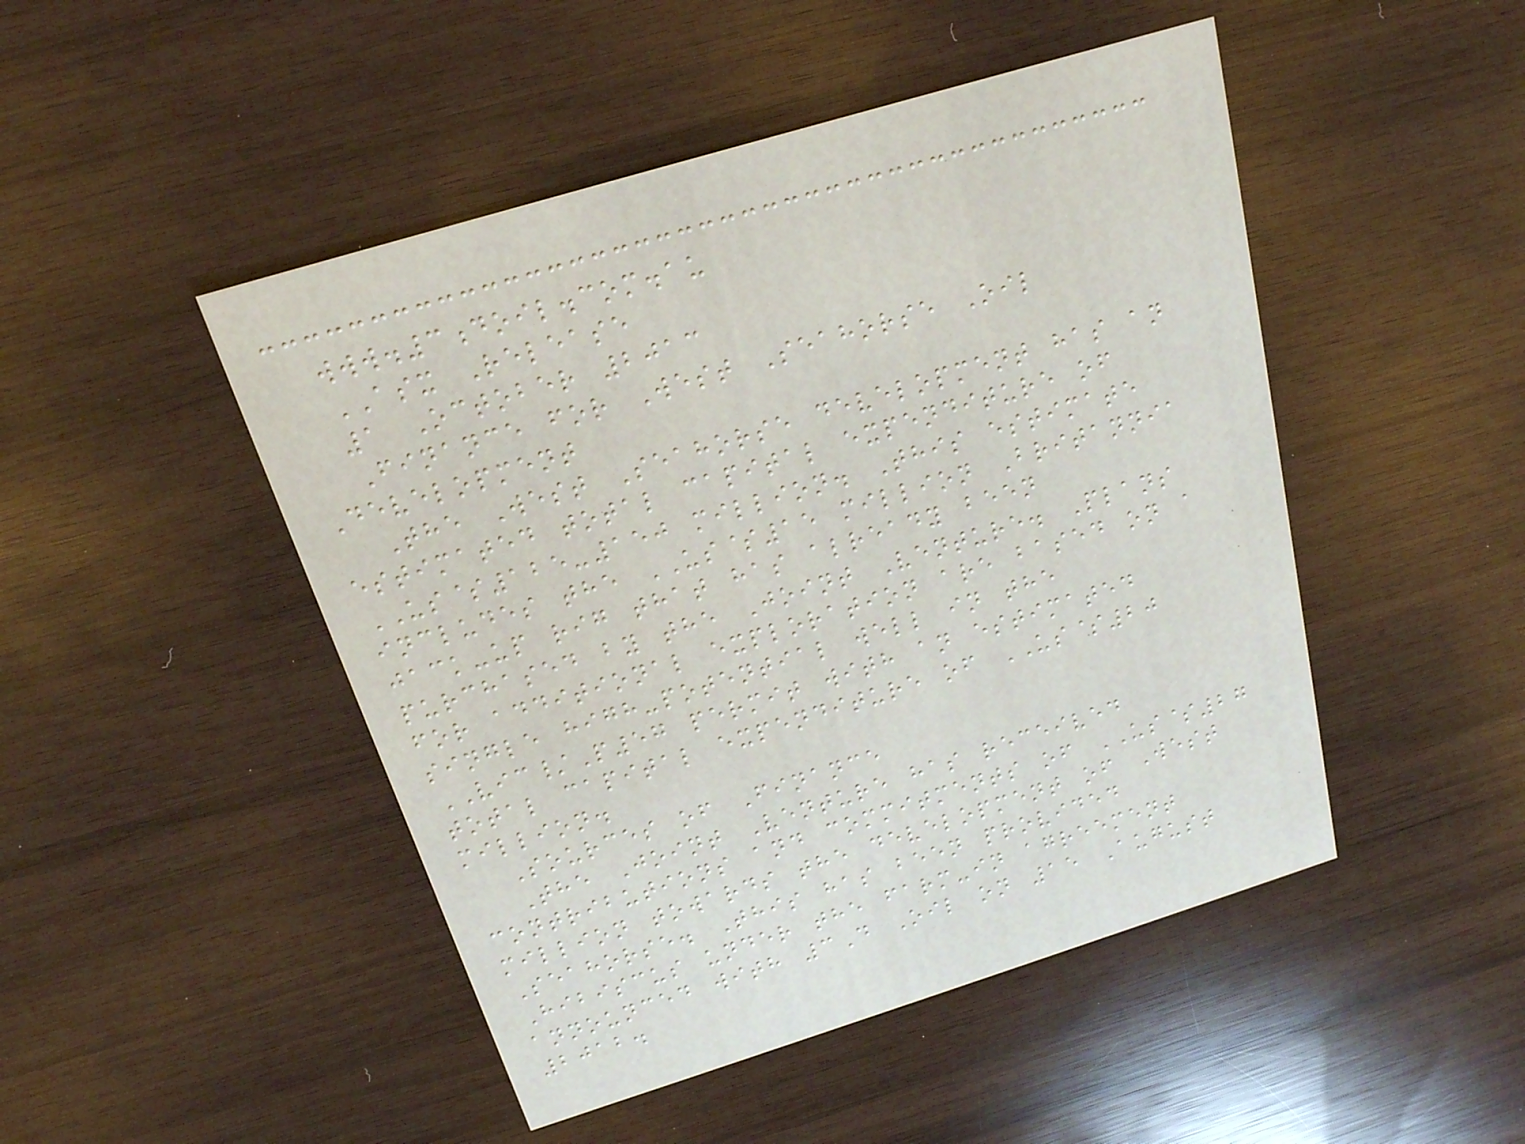www.3doil.com.au
ASX Release
1 October 2013
Finance for West Seahorse Oil
Development
The West Seahorse development has an
estimated total capital expenditure of
US$125-150 million. This estimate
includes the US$15 million Britannia
jack-up rig that has already been
purchased by the Joint Venture. Plans
for additional exploration are based on a
single high-potential well in the
VIC/P57 permit with an estimated
total capital expenditure of US$20
million.
Sources of Finance
The Joint Venture has received
contributions and commitments of US$27
million towards the development of West
Seahorse. This has been provided
Hibiscus under the farm-in agreement
announced with 3D Oil on 15 August
2012.
